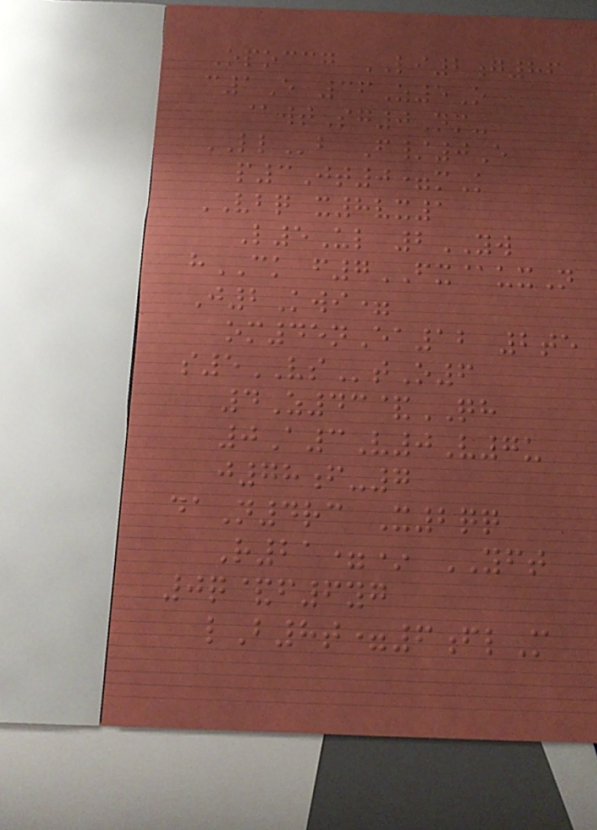Opoccg LI2g86
c1E 36Z5O
@wtSg0Nm-
LLb F/0E
p3Jt0=mK
VBQ x8vx1
L5Ul 2YW
hCK f7FX@uxN
J2Kwi=
om45nEa12 2te
s5VStO6
4Z43&QH
0A3V0V7u
j78f-7
daN4rc X2qq
R21=* YFT
0q&f6yg
lB8t=6flM
